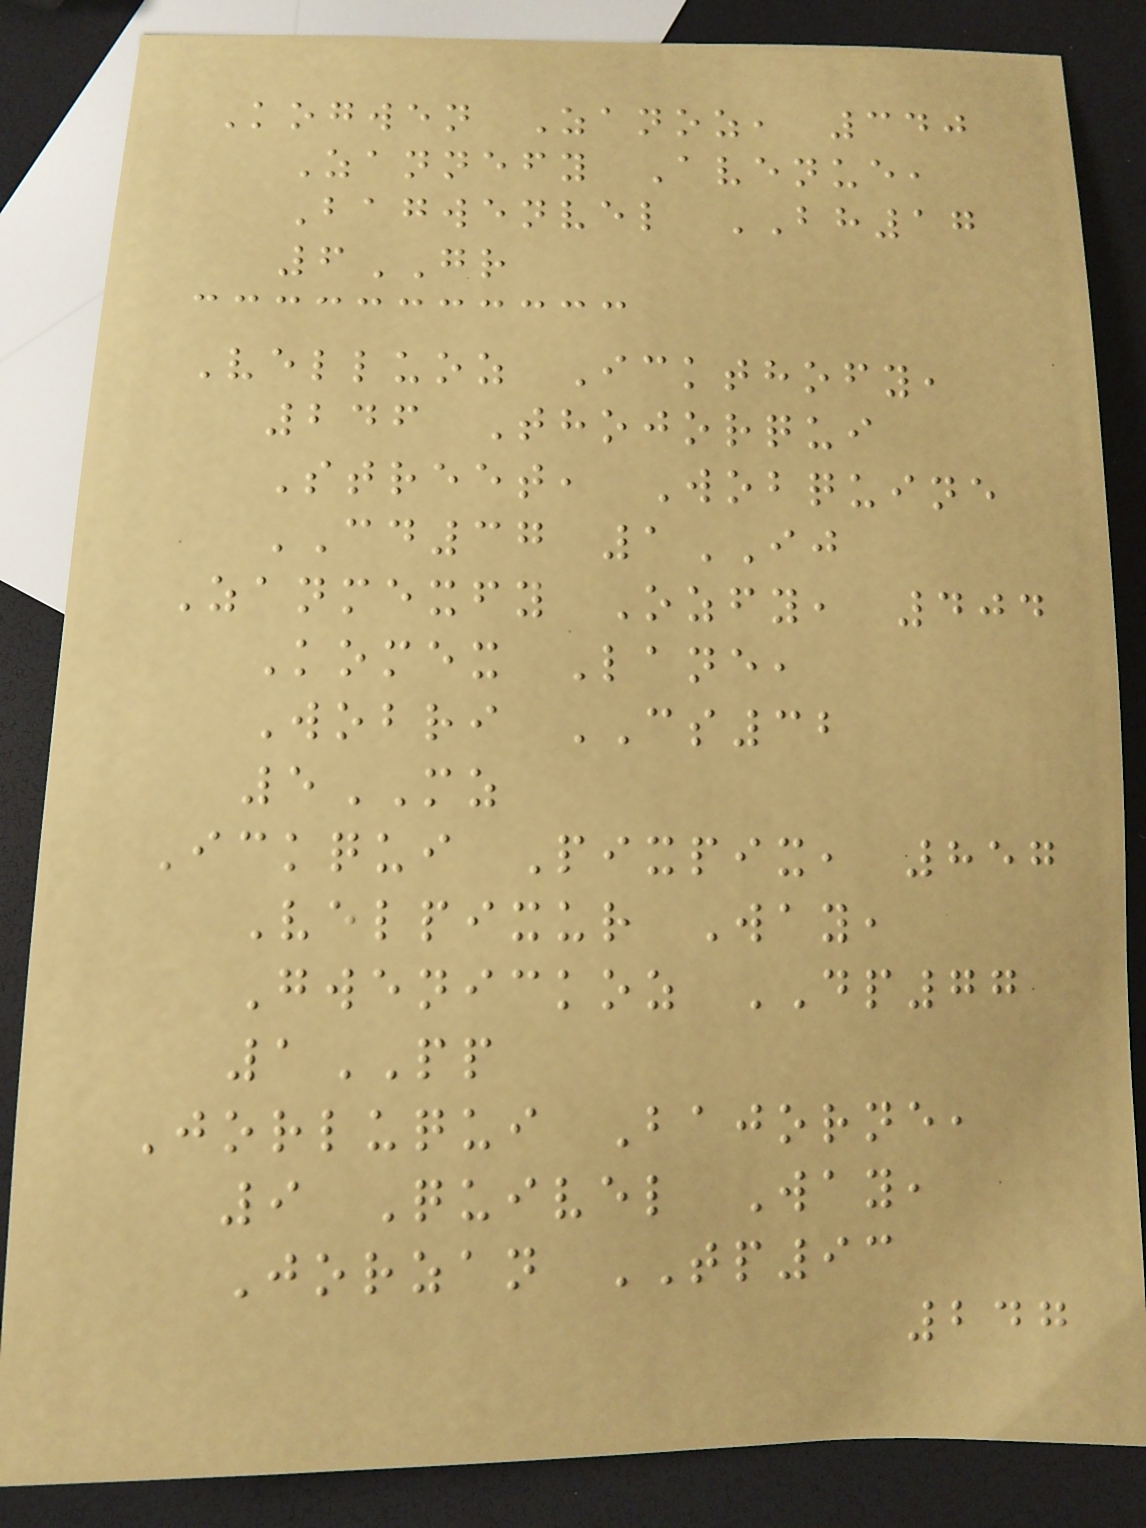Kogwen Zanoz, 340
Zannefy Avenue,
Bagwenvel BH17
6GR
Velluoz Ickthofy,
246 Thojorqui
Street, Wobquine
CD37 1IJ
Zanmexfy Ozfy, 404
Komex Lane,
Wobri CS32
5MZ
Ickqui Pixpix, 857
Velpixur Way,
Gwenickoz DP77
1PP
Jorluqui Bajorne,
9 Quivel Way,
Jorzan TP93
247
